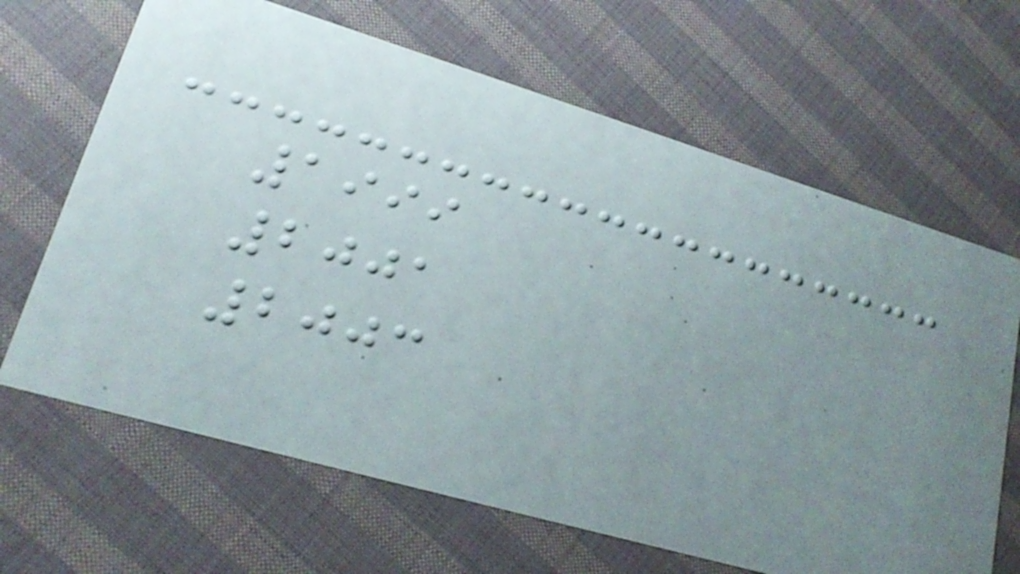1999
2001
2003
